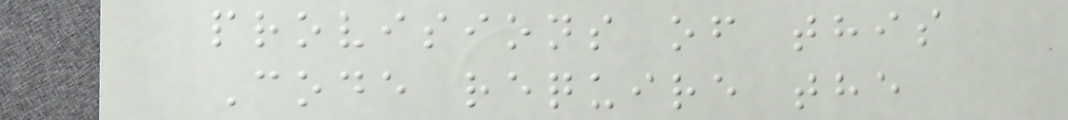provisions of this
Code require the
